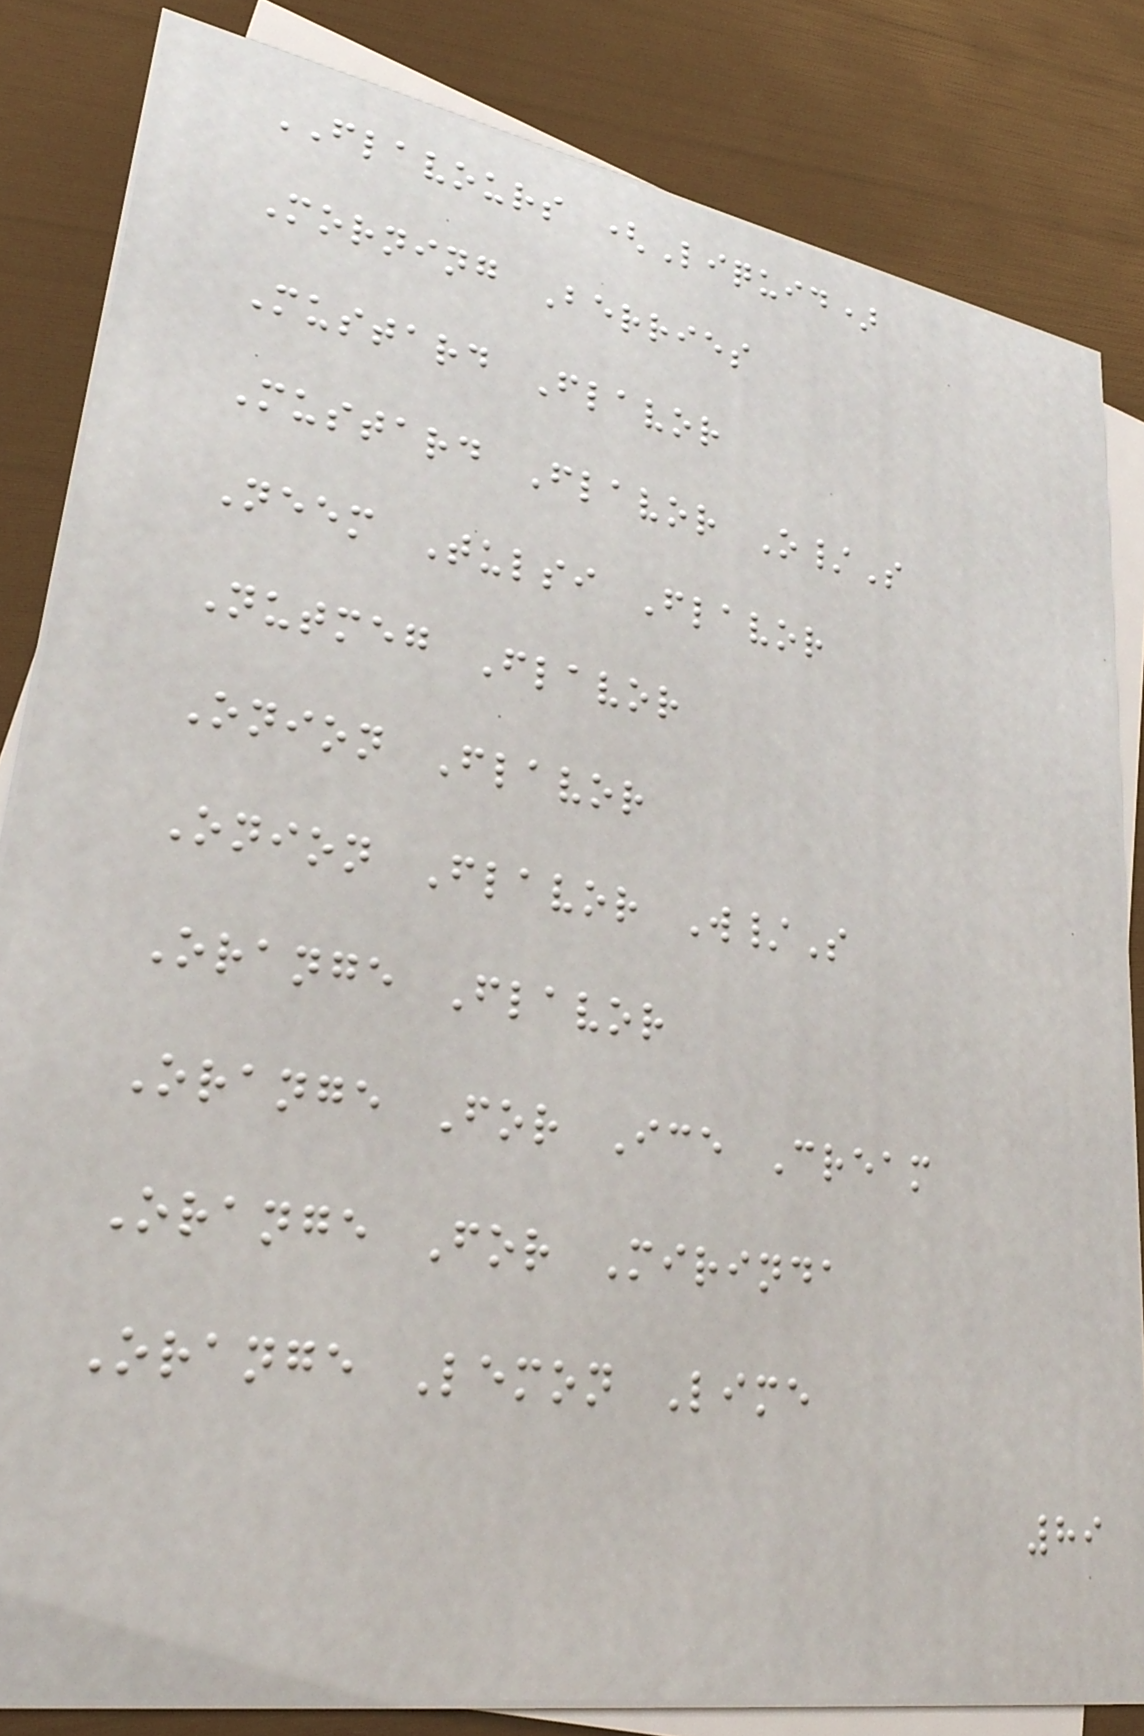FLAVOURS (Liquid)
Morning Berries
Mustard Flavor
Mustard Flavor O/S
Neem Tulsi Flavor
Nutmeg Flavor
Onion Flavor
Onion Flavor W/S
Orange Flavor
Orange For Ice Cream
Orange For Mirinda
Orange Lemon Lime
89
